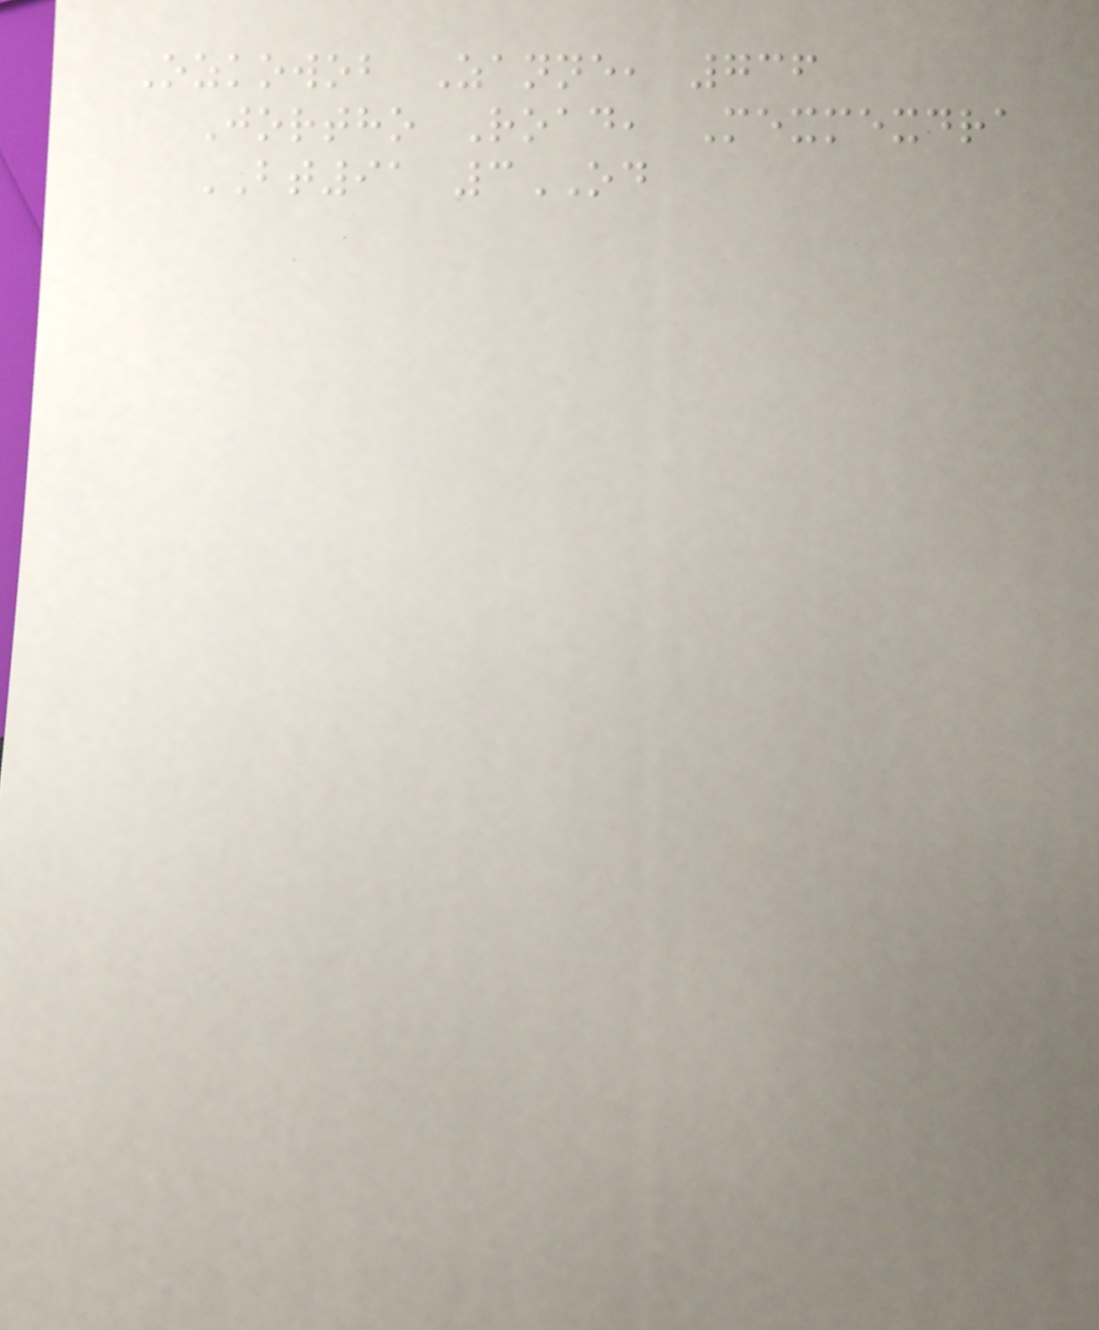Ozkowob Zanne, 736
Jortho Road, Mexmexdra
BT91 3OD
